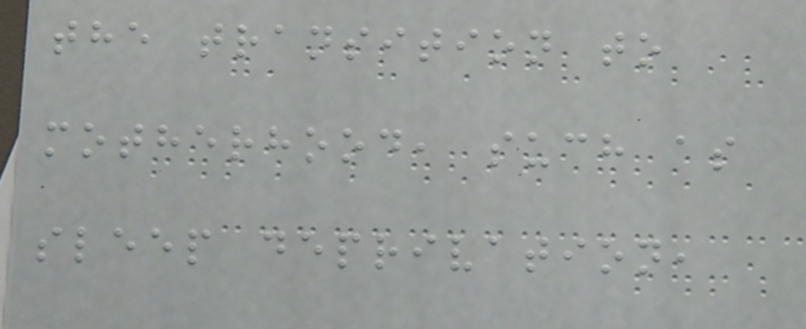the transition to
motherhood, such as
sleep deprivation,
